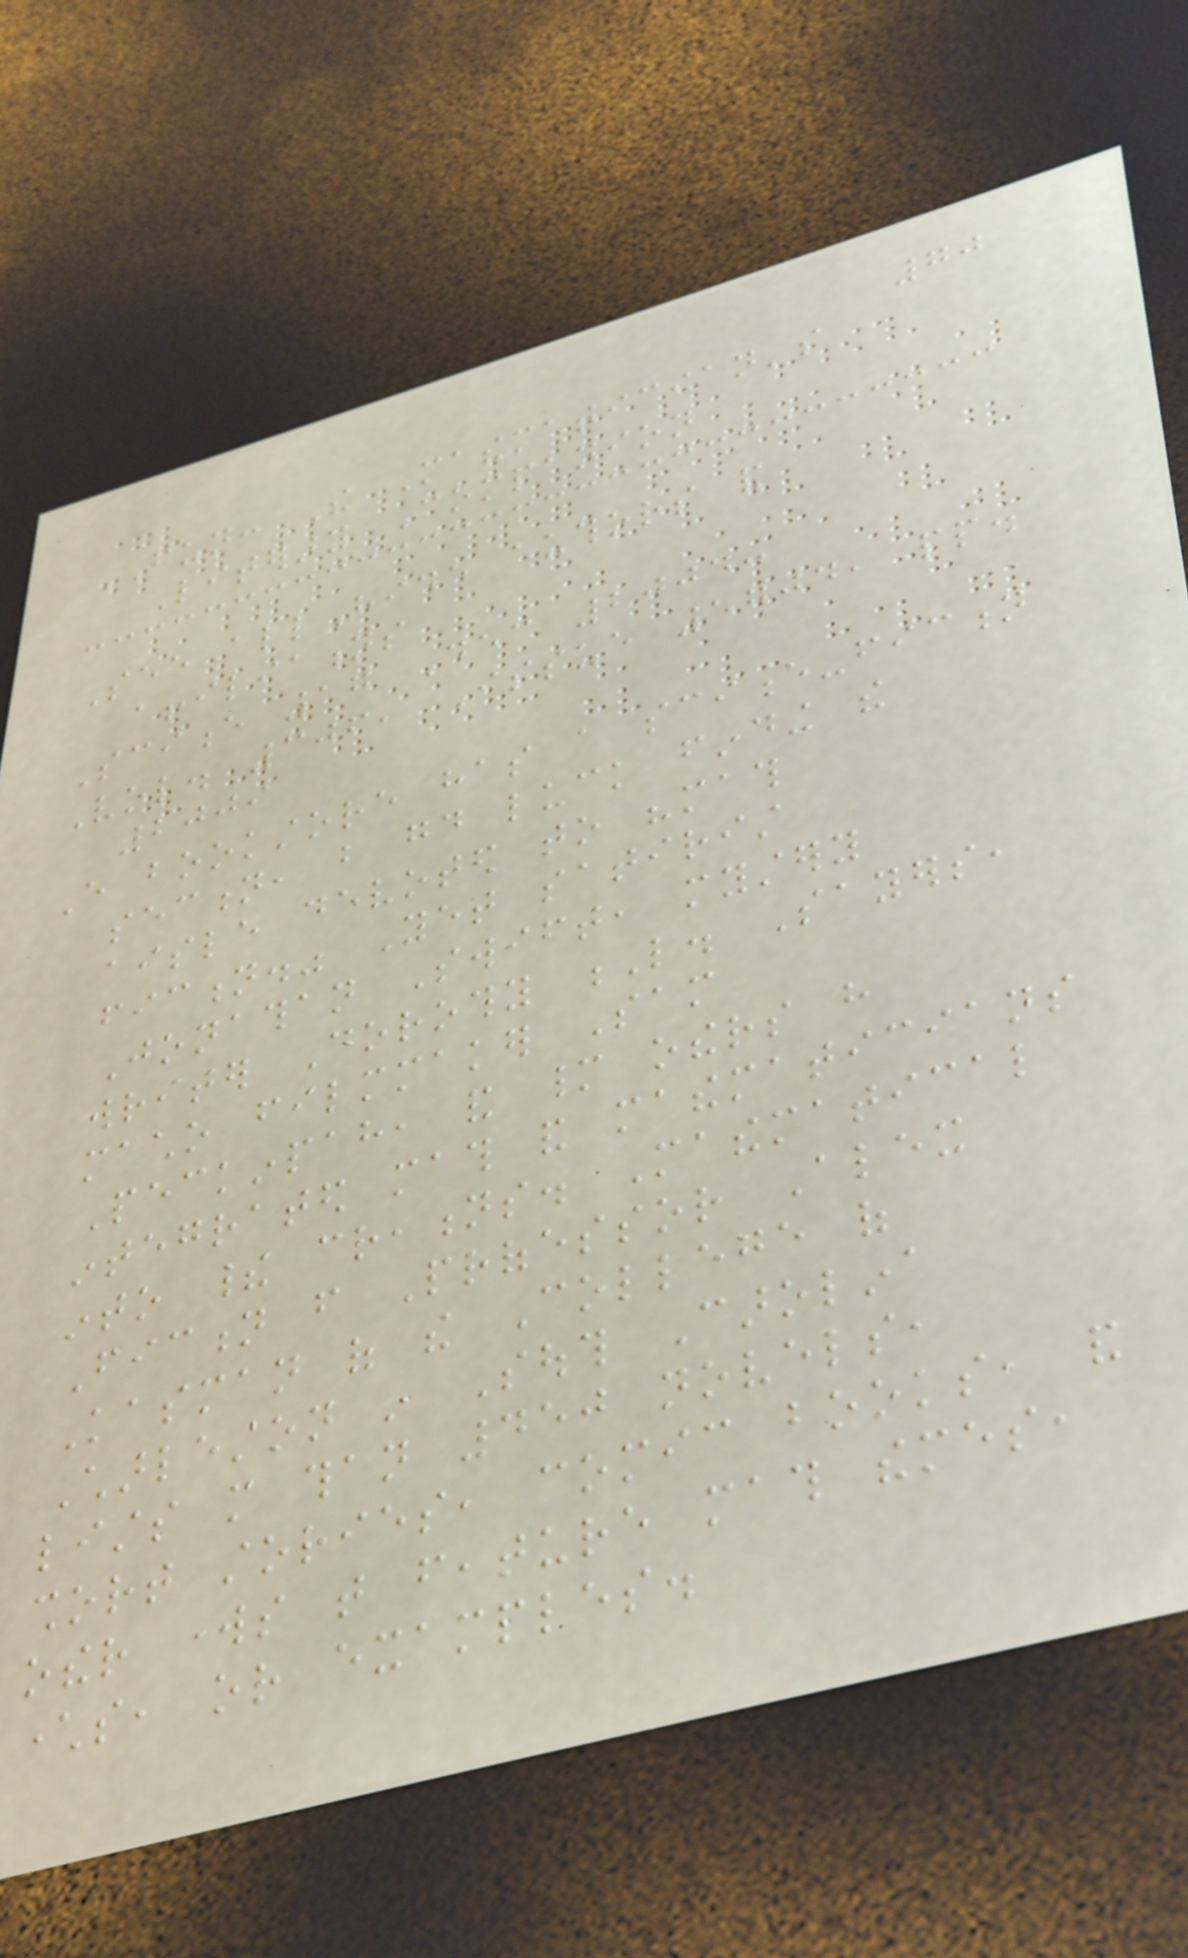70
FUN: The Mathematician's
Literary Companion
See allHide authors and
affiliations
Science 17 Dec 2004:
Vol. 306, Issue 5704, pp.
2009
Every bookstore has a science-fiction
section, but good luck finding the
aisle devoted to "math
fiction." Yet satirist
Jonathan Swift, mystery
writer Dorothy L. Sayers,
macho filmmaker Sam
Peckinpah, and many others have
integrated math and mathematicians
into their creations. Mathematical
Fiction from Professor Alex
Kasman of the College of
Charleston in South Carolina
lists more than 450 novels,
short stories, comic books, and
other works that feature math themes,
characters, or examples.
